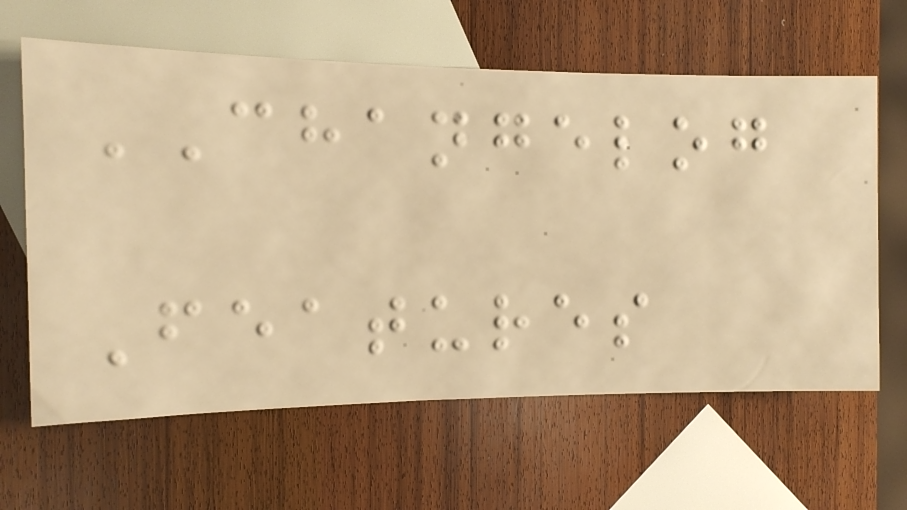CHANGELOG
Features
